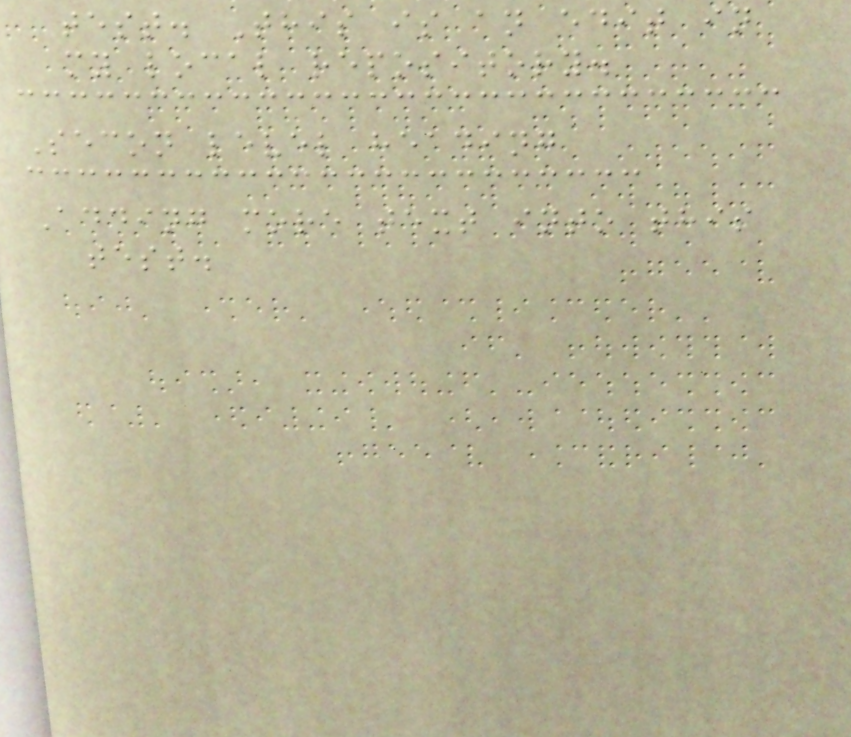test. This is an edit in
my local repository.
Secon level heading
Adding more text into this
test.
